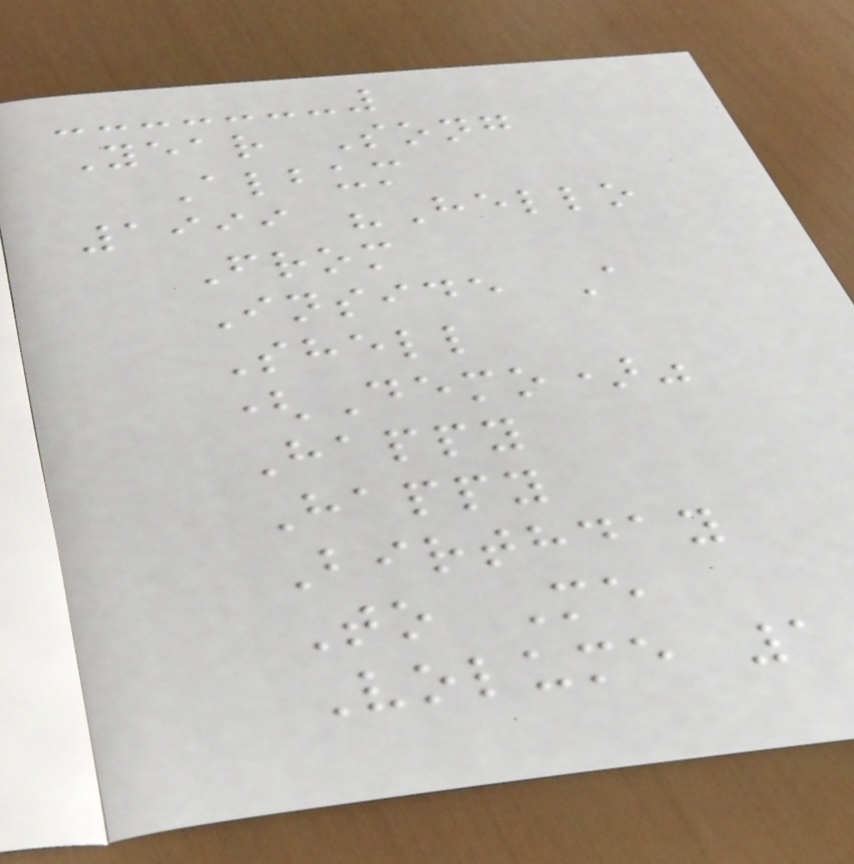Year Song
Album
1999 "Hello
From
Inside A
Shell
(Demo)"
Happy
Happy
Birthday
To Me
Volume 1
